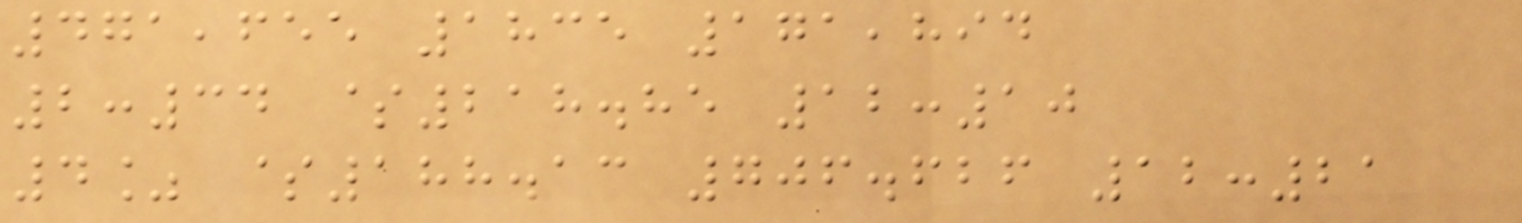471,655 1835 171,894
2:34 $218.85 12:10
4% $188.13 706.626 12:21
